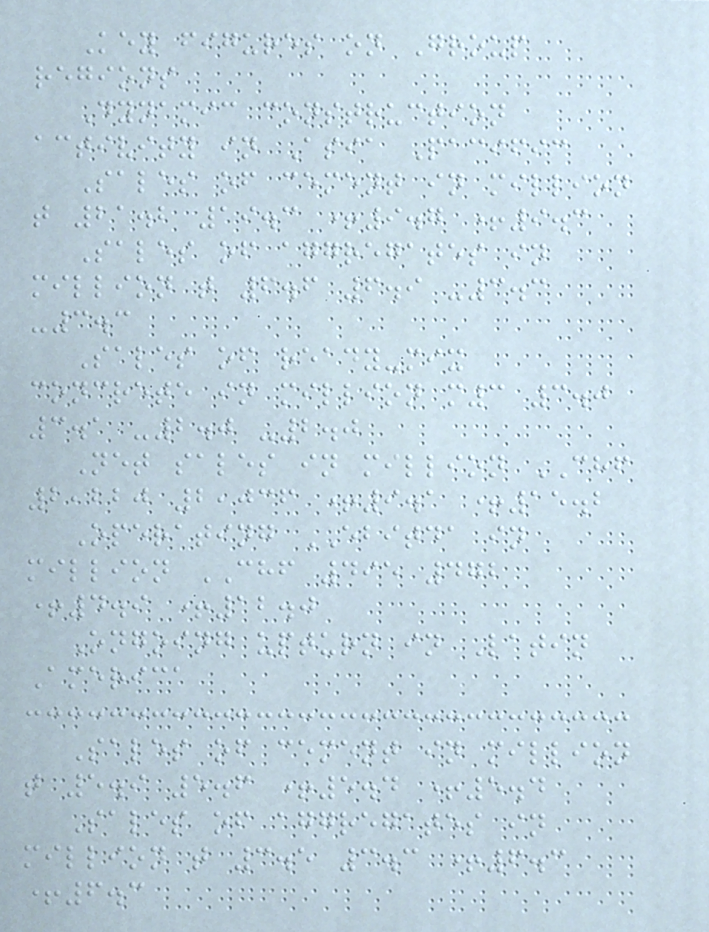Key figures on Group
regions
Dynamic construction
activity in Asia Pacific
Sales of cement in million
t 21.2 19.3 +9.7 +9.3
Sales of aggregates in
million t 6.6 6.9 -3.3
-3.3
Sales of ready-mix
concrete in million m3 3.0
3.1 -2.0 -2.0
Net sales in million CHF
2,220 2,036 +9.1 +15.2
Operating EBITDA in
million CHF 495 472
+4.9 +12.0
Ongoing upturn in Latin
America
Sales of cement in million
t 5.9 5.6 +5.4 +5.4
Sales of aggregates in
million t 3.5 3.3 +6.3
+6.3
